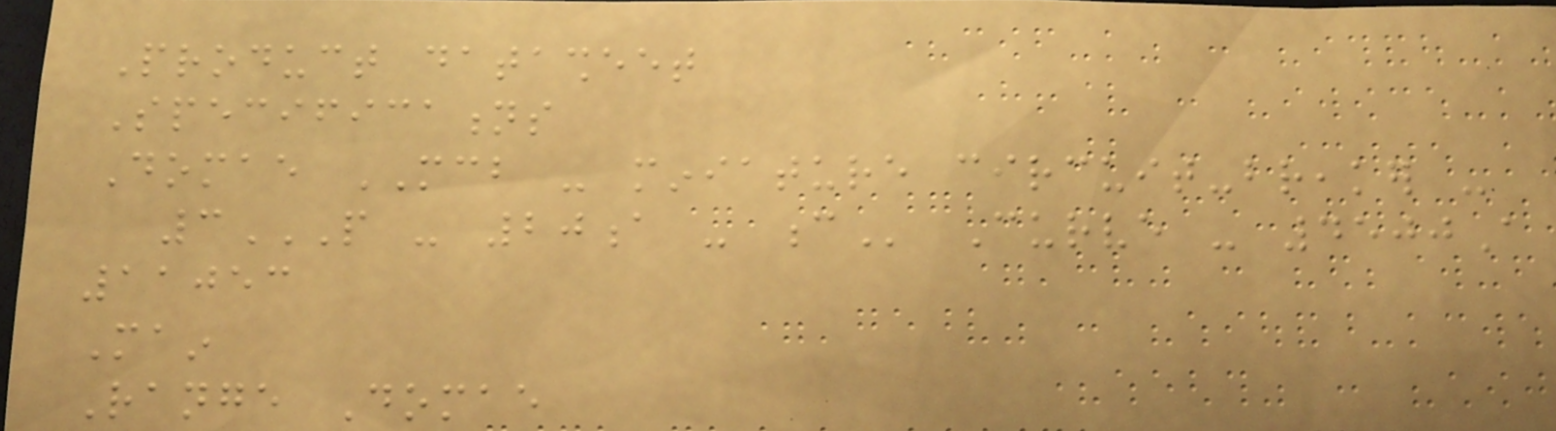Product datasheet
Specifications
Domae MCB - miniature circuit-breaker -
3P - 20A - C Curve - 4500A
11053
Main
Range Domae
